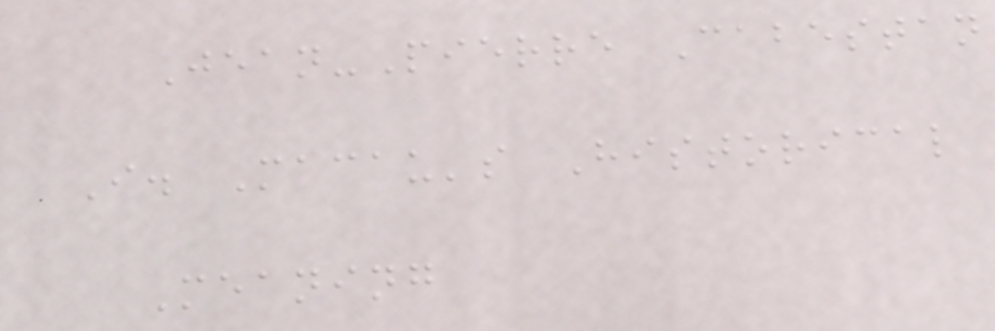Jean-Pierre Cabestan
I. Macau's Historical
Meaning
